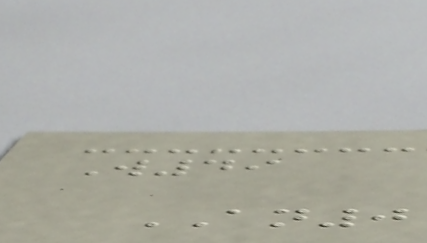W49
AN0
